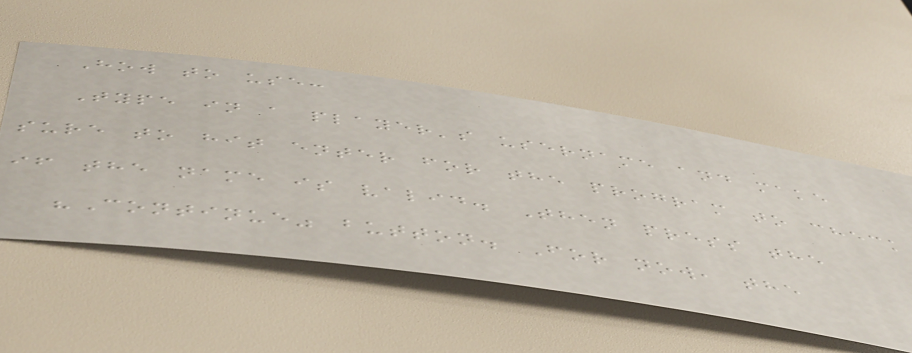How to use:
Type in a player's username and make
sure to hit enter for the program to check
if the name is valid. Then press the
"Continue" button. For now, the
